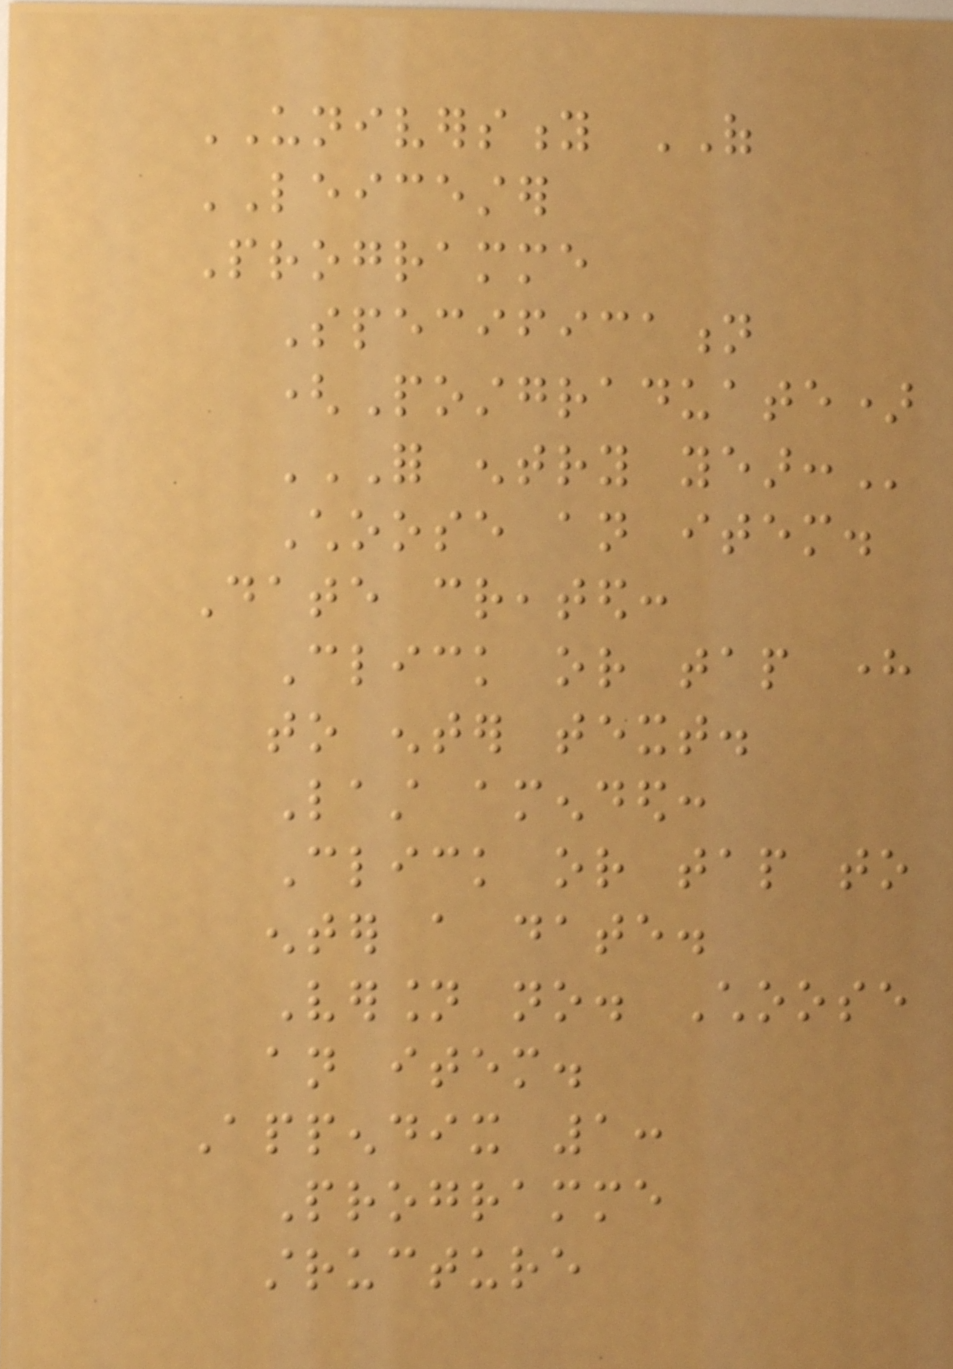UNIVERSITY OF
LEICESTER
Programme
Specification
(Postgraduate)
FOR ENTRY YEAR:
Choose an item.
Date created:
Click or tap here
to enter text.
Last amended:
Click or tap to
enter a date.
Version no. Choose
an item.
Appendix 1:
Programme
structure
